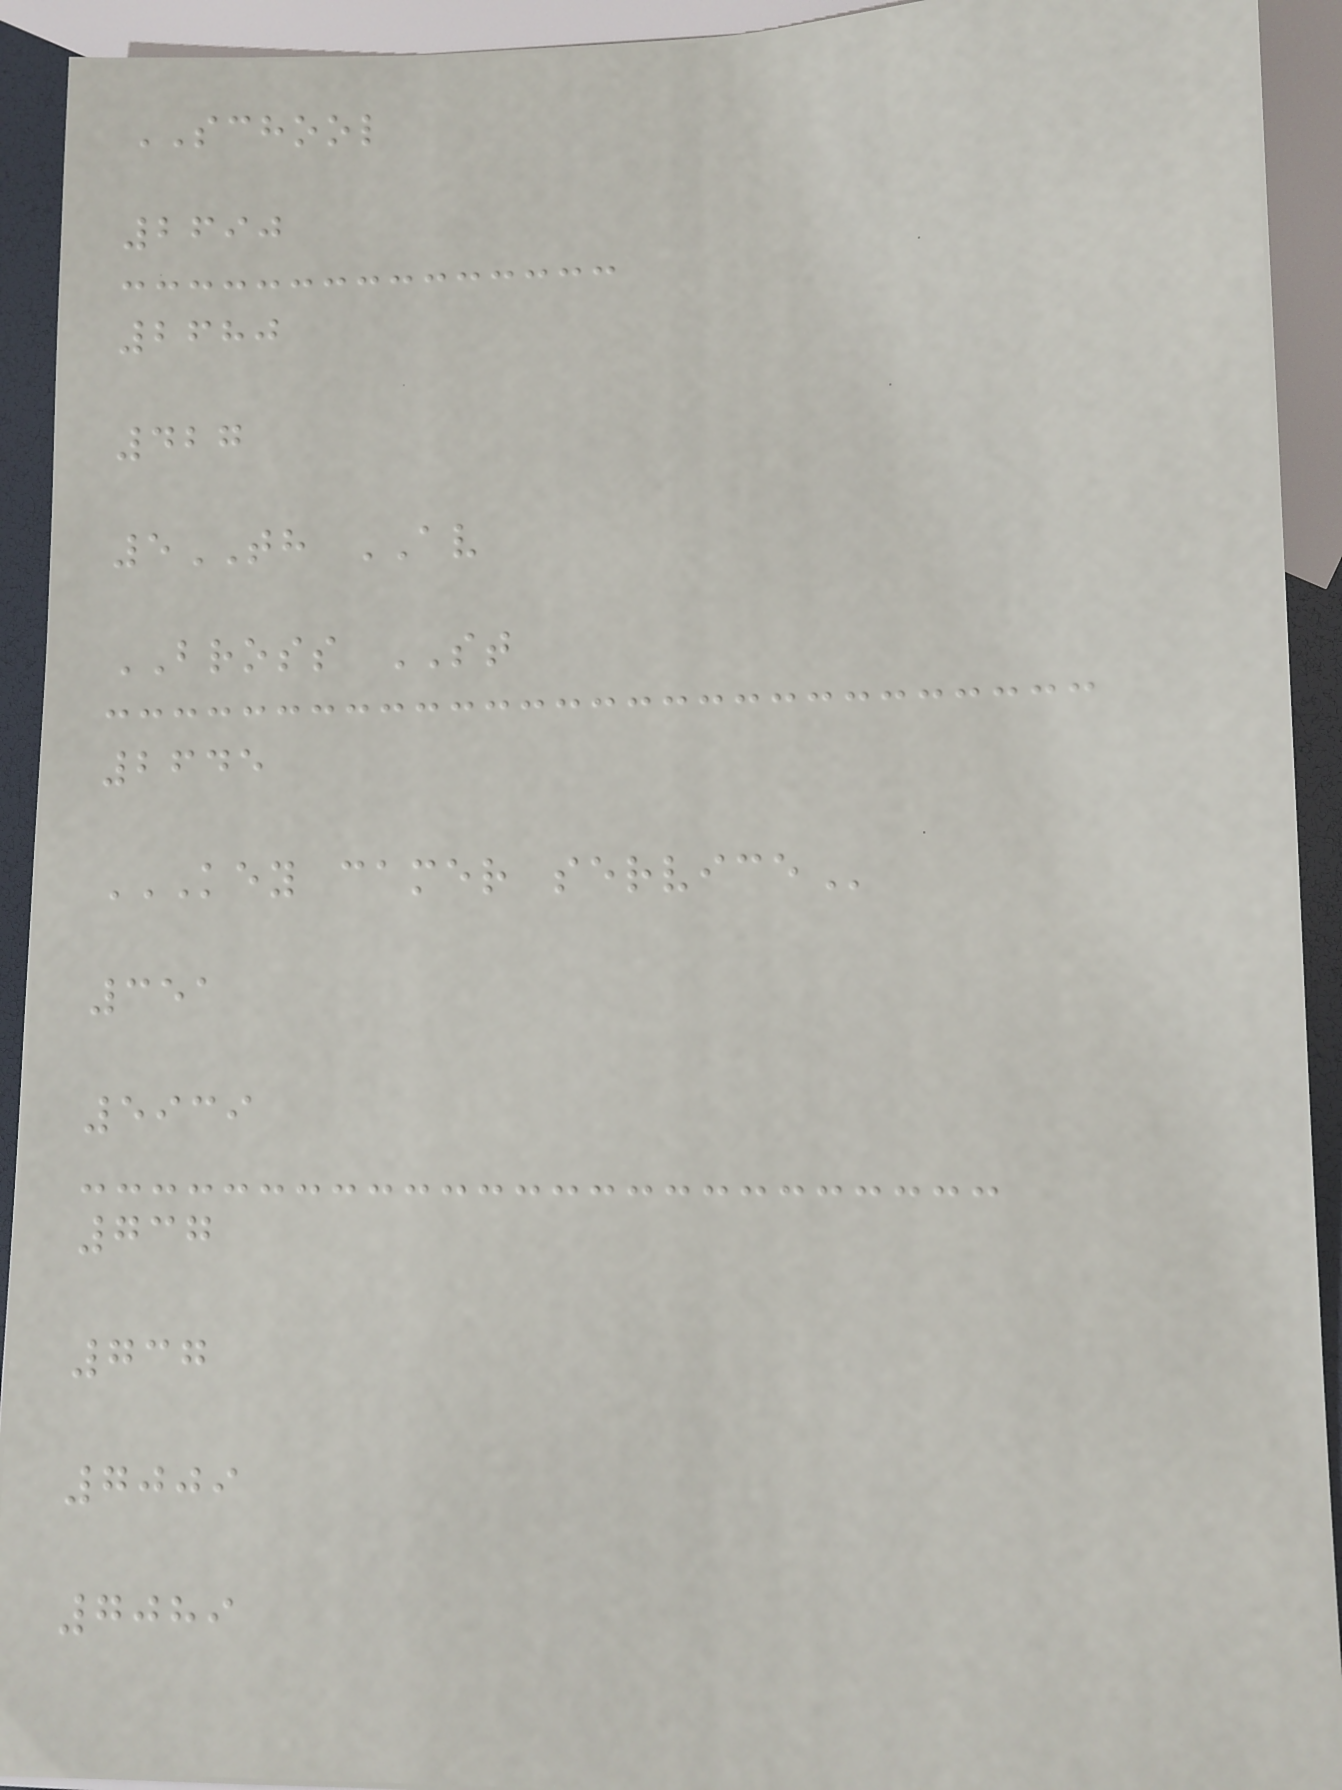SCHOOL
2690
2680
427
5TH AV
BROSS ST
2645
KEY CAMER SERVICE
351
5939
737
737
7009
7089
